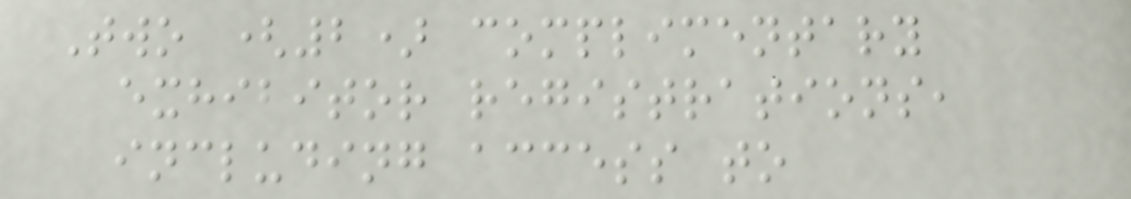Two (2) complimentary
exhibitor registrations,
including access to
